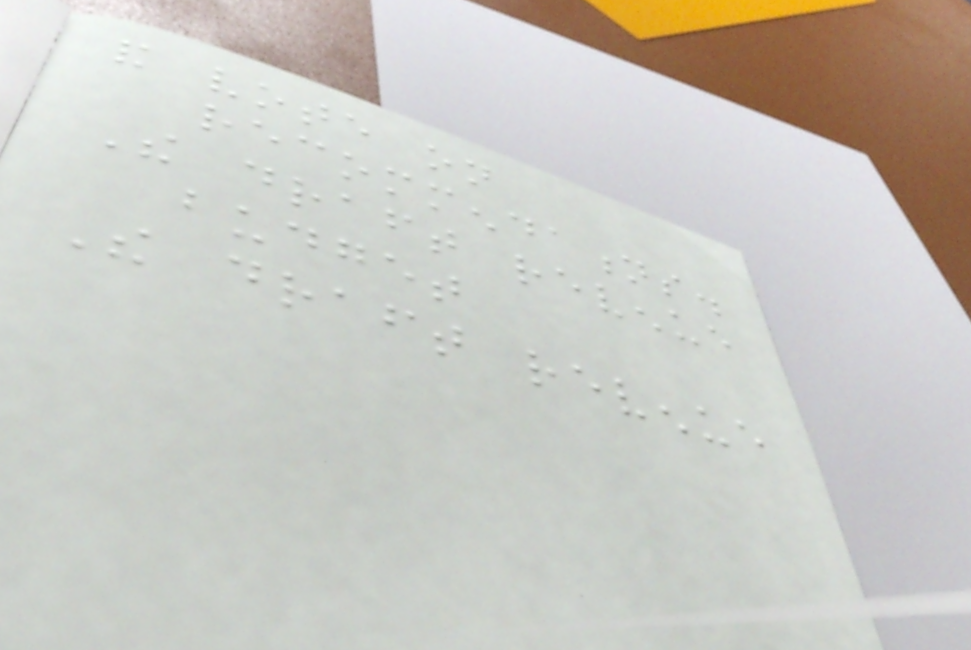and vote on
recommendations.
The draft revenue
budget
The draft revenue
